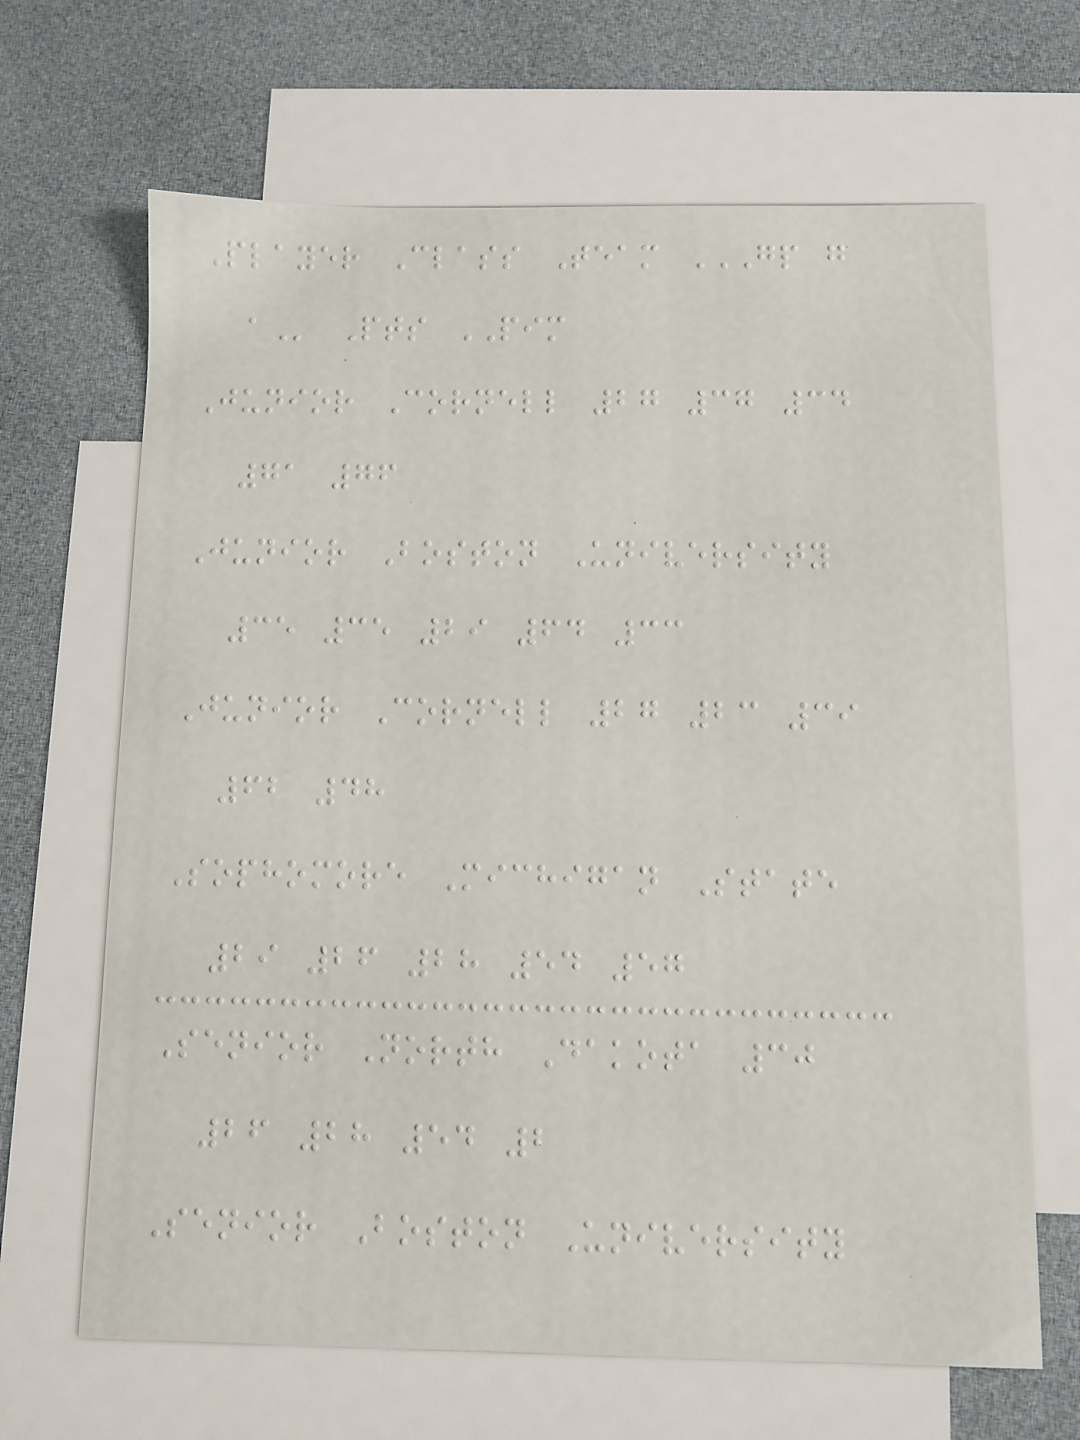Player Class Team GP G
A Pts PIM
Junior Cornell 27 37 34
71 76
Junior Boston University
35 35 29 64 33
Junior Cornell 27 23 39
62 48
Sophomore Michigan State
29 26 28 54 57
Senior North Dakota 30
26 28 54 2
Senior Boston University
